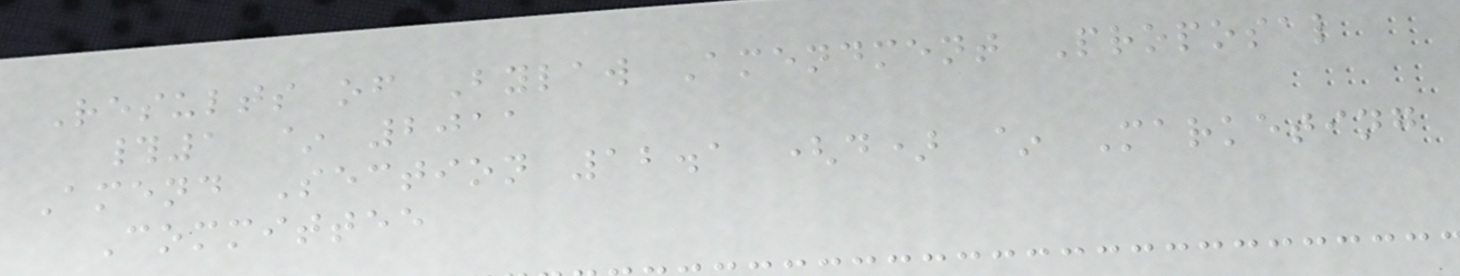Results of Bylaw Amendment Proposal
#1 ~ 2011
Amend Section 12.1 (d) ~ Marketing
Committee
